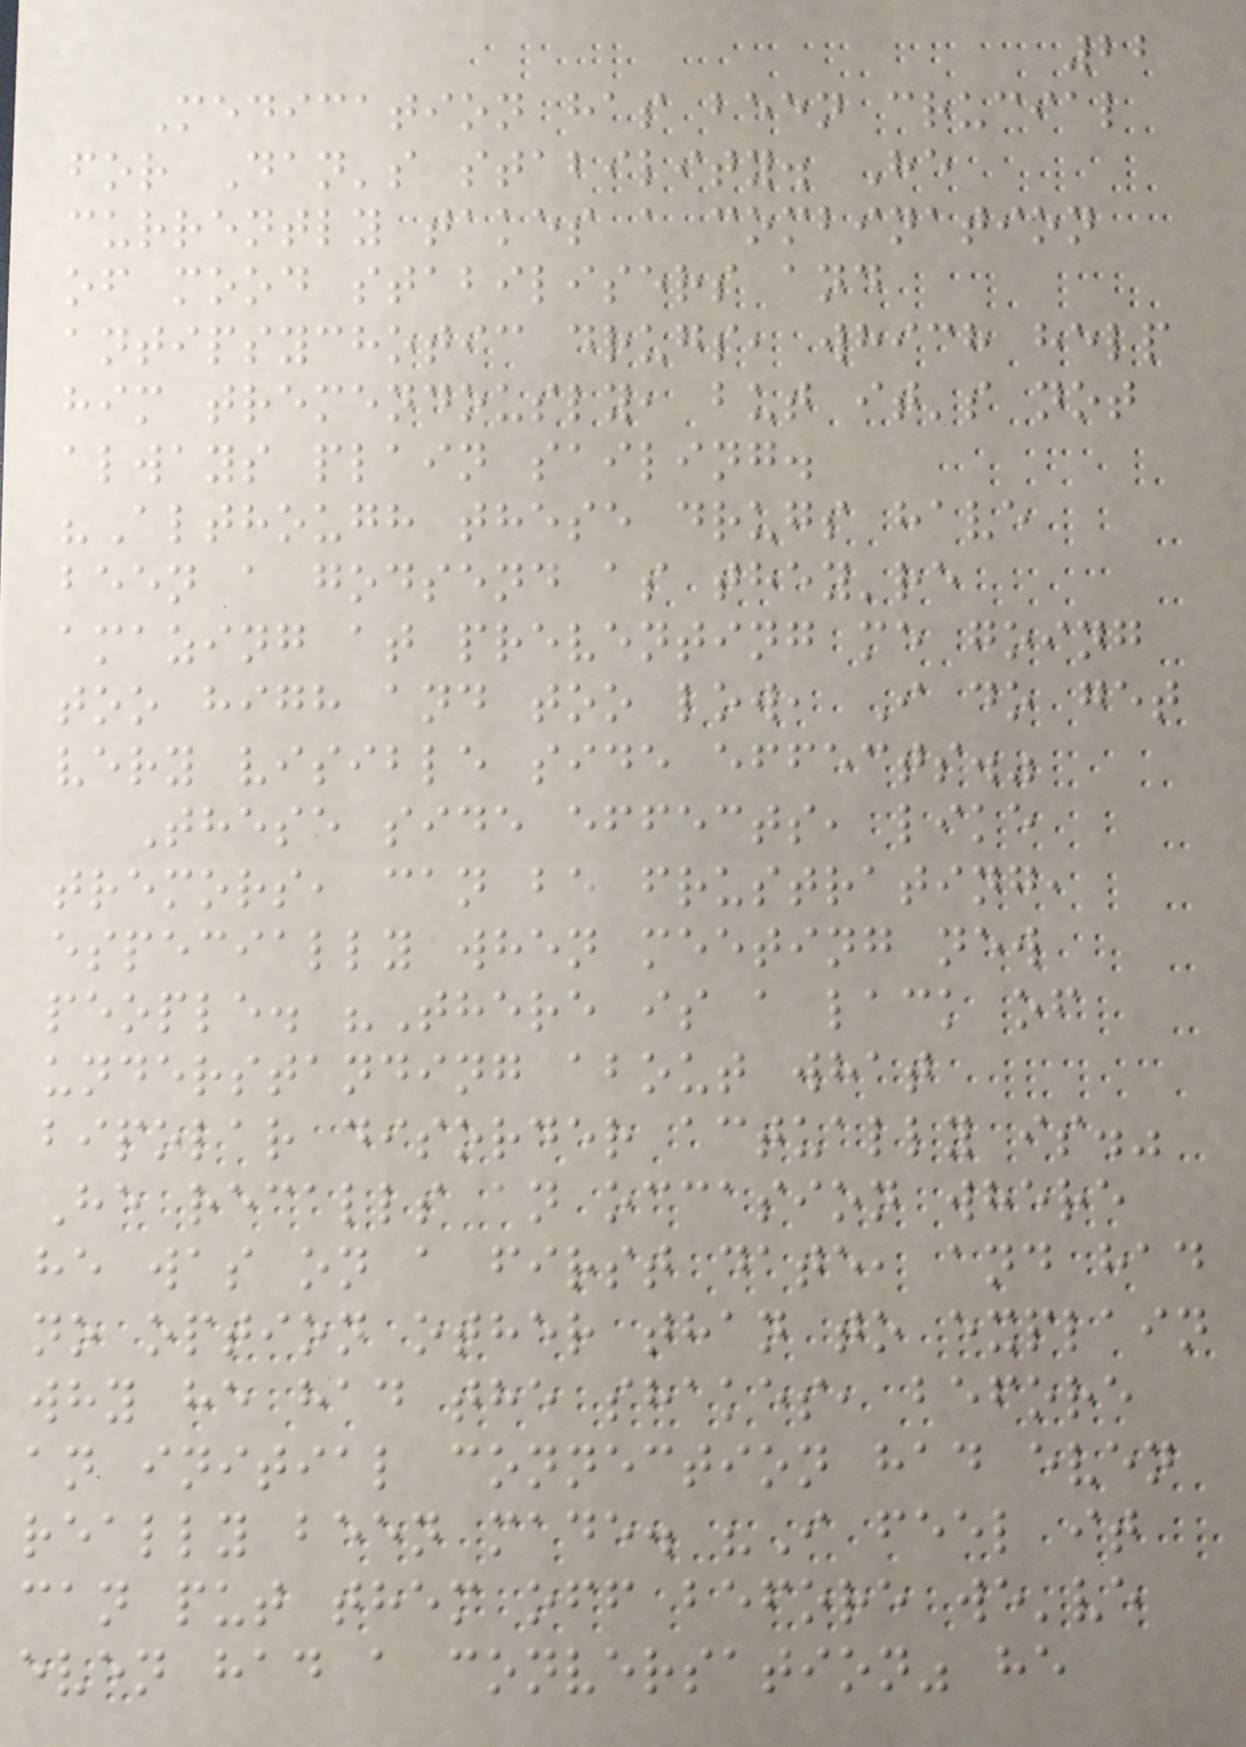22
Medication has been crucial
for Dan's stability. He
currently takes a combination
of mood stabilisers and
antipsychotic drugs, which help
him tremendously, but it's not
always plain sailing.
"Although these drugs have
been a godsend as they're
amazing at preventing me going
too high and too low, I do get
very visible side effects."
These side effects, like
tremors, can be frustrating,
especially when meeting new
people. "There is a lack of
understanding about what
bipolar disorder actually is."
He recalls an occasion where
he was on a first date, and had
no option other than to explain
why he had the shakes, before
an initial connection had even
really been made. "I feel it
can put them off before we've
even had a conversation" he
